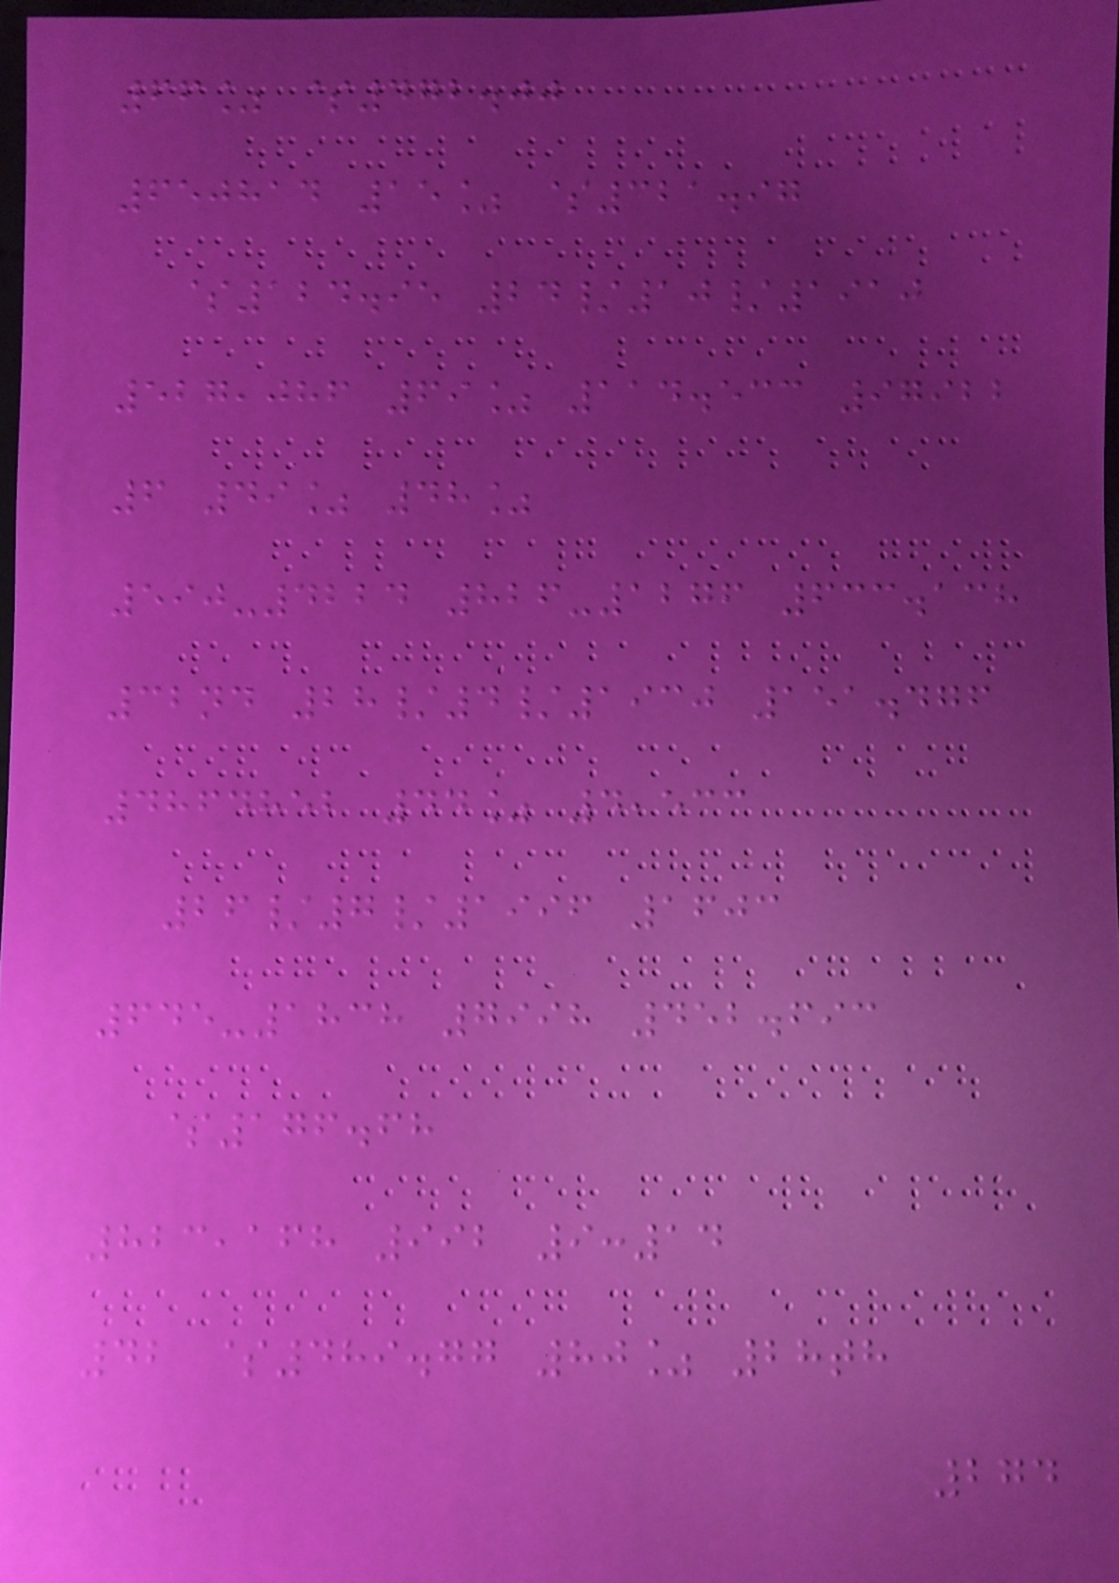66% $472.00
650814 15% $321.97
$124.95 24/10/1910
527,086 69% 114.533 97922
6 49% 48%
590-4224 826-1276 633.138
32nd 28/4/1930 151.476
4864852 44% 4,533
26/7/1996 1603
645-1838 7998 452.693
$176.68
823,168 992 9:14
42 $489.77 80% 28th
274
